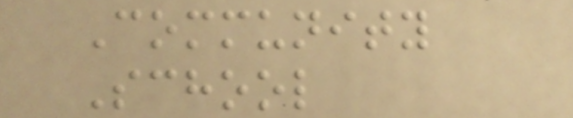Community
School
